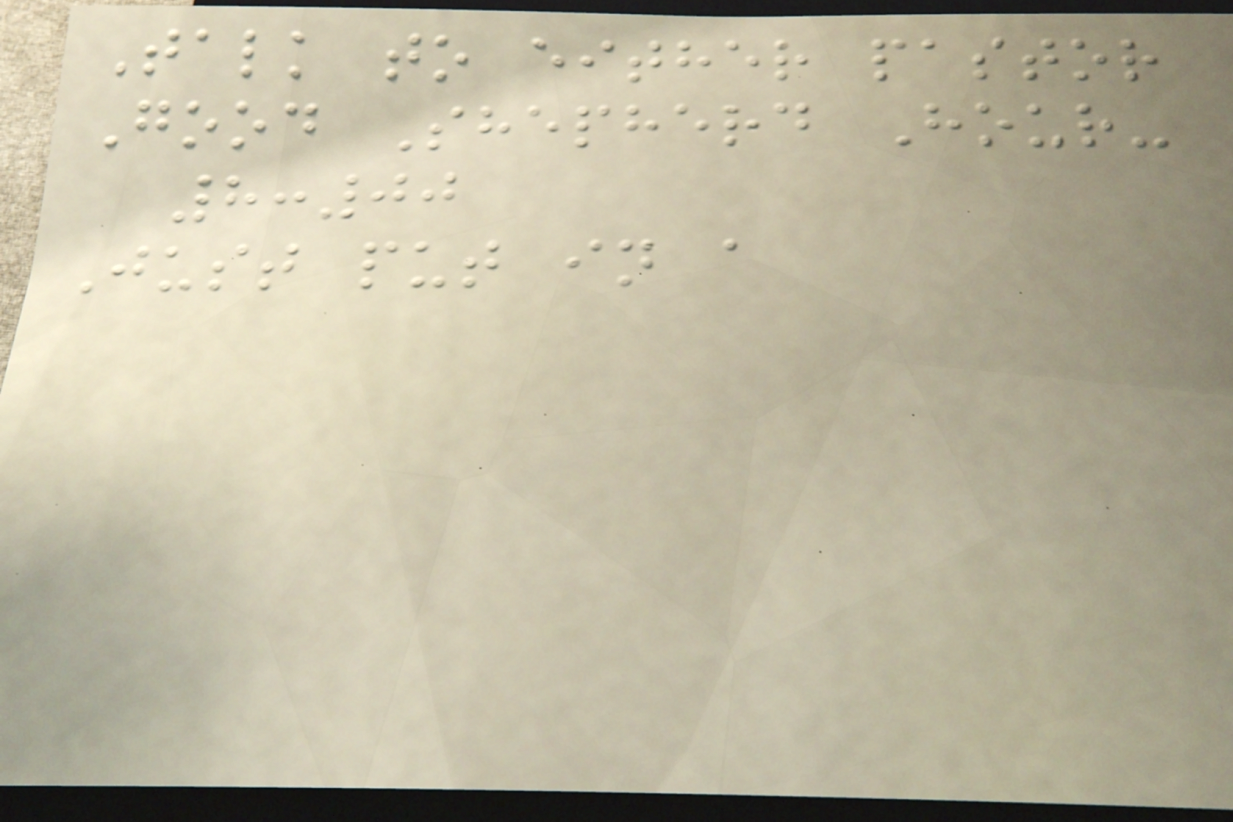Talk to either pastor
Good Shepherd Hour-
8:00
Just put in a
